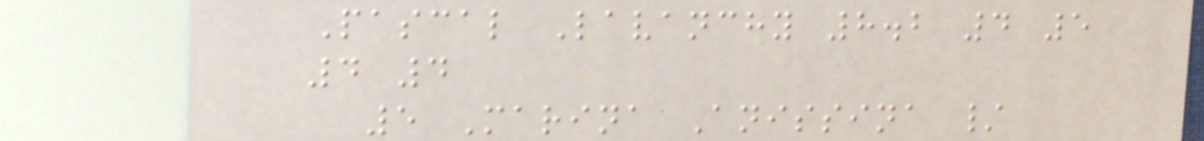Pascal Lavanchy 8.2 4 5
4 4
5 Marina Anissina /
